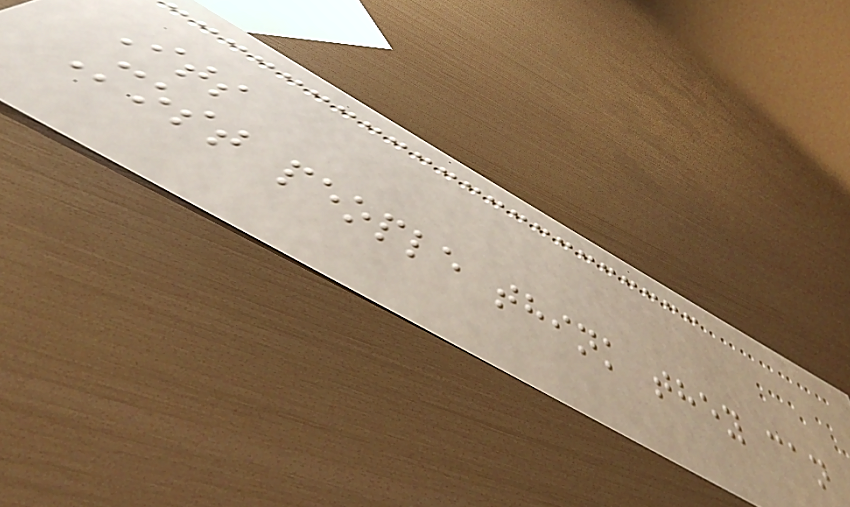Its
Most people think they can
